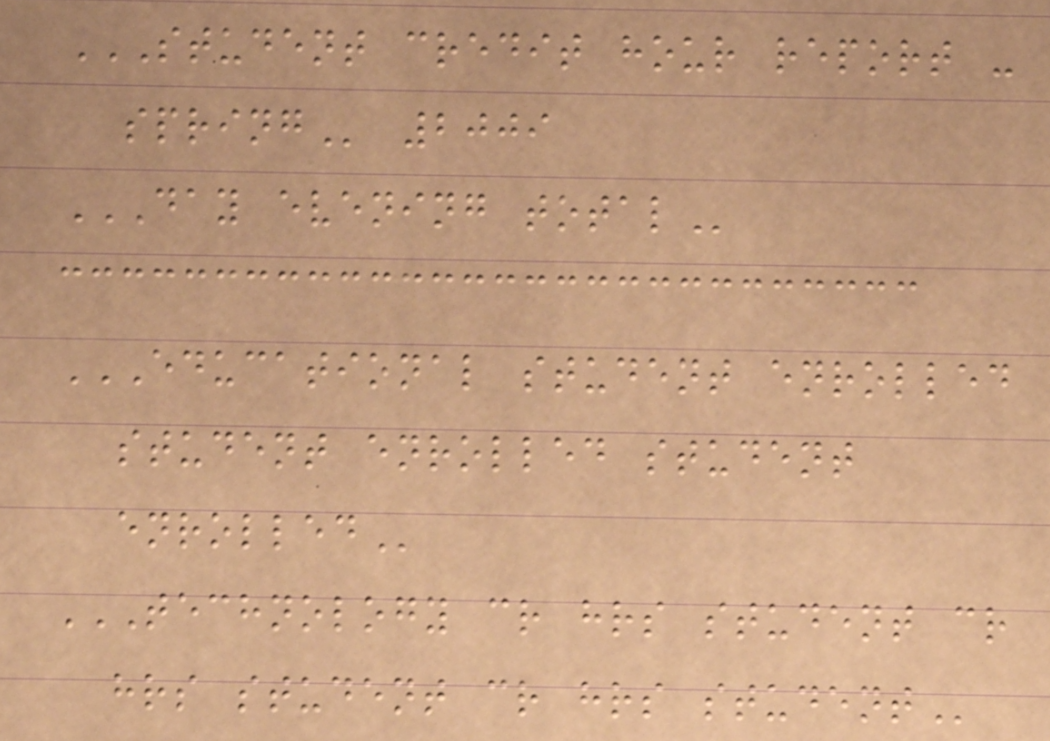STUDENT CREDIT HOUR REPORT -
SPRING 2009
DAY EVENING TOTAL
EDUCATIONAL STUDENT ENROLLED
STUDENT ENROLLED STUDENT
ENROLLED
TECHNOLOGY CR HRS STUDENT CR
HRS STUDENT CR HRS STUDENT
